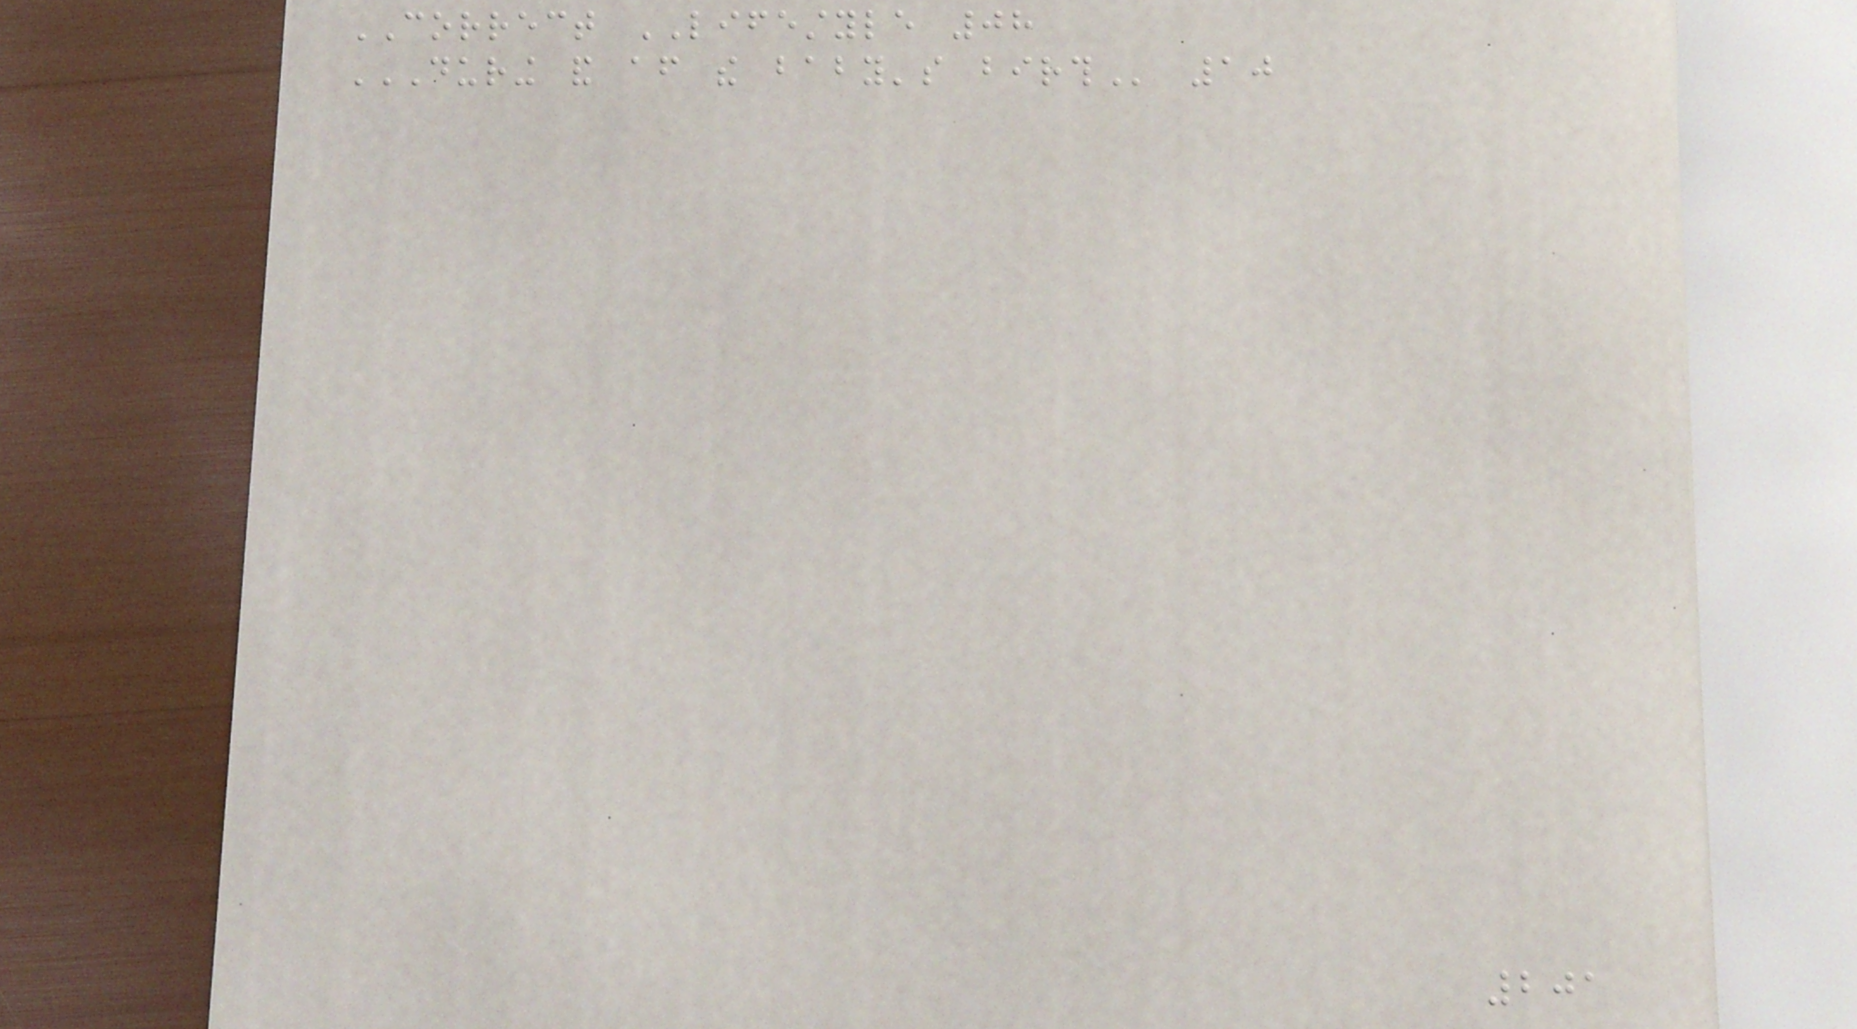CORRECT LIFESTYLE 08
DURING AND AFTER THE BABY'S BIRTH 10
201
